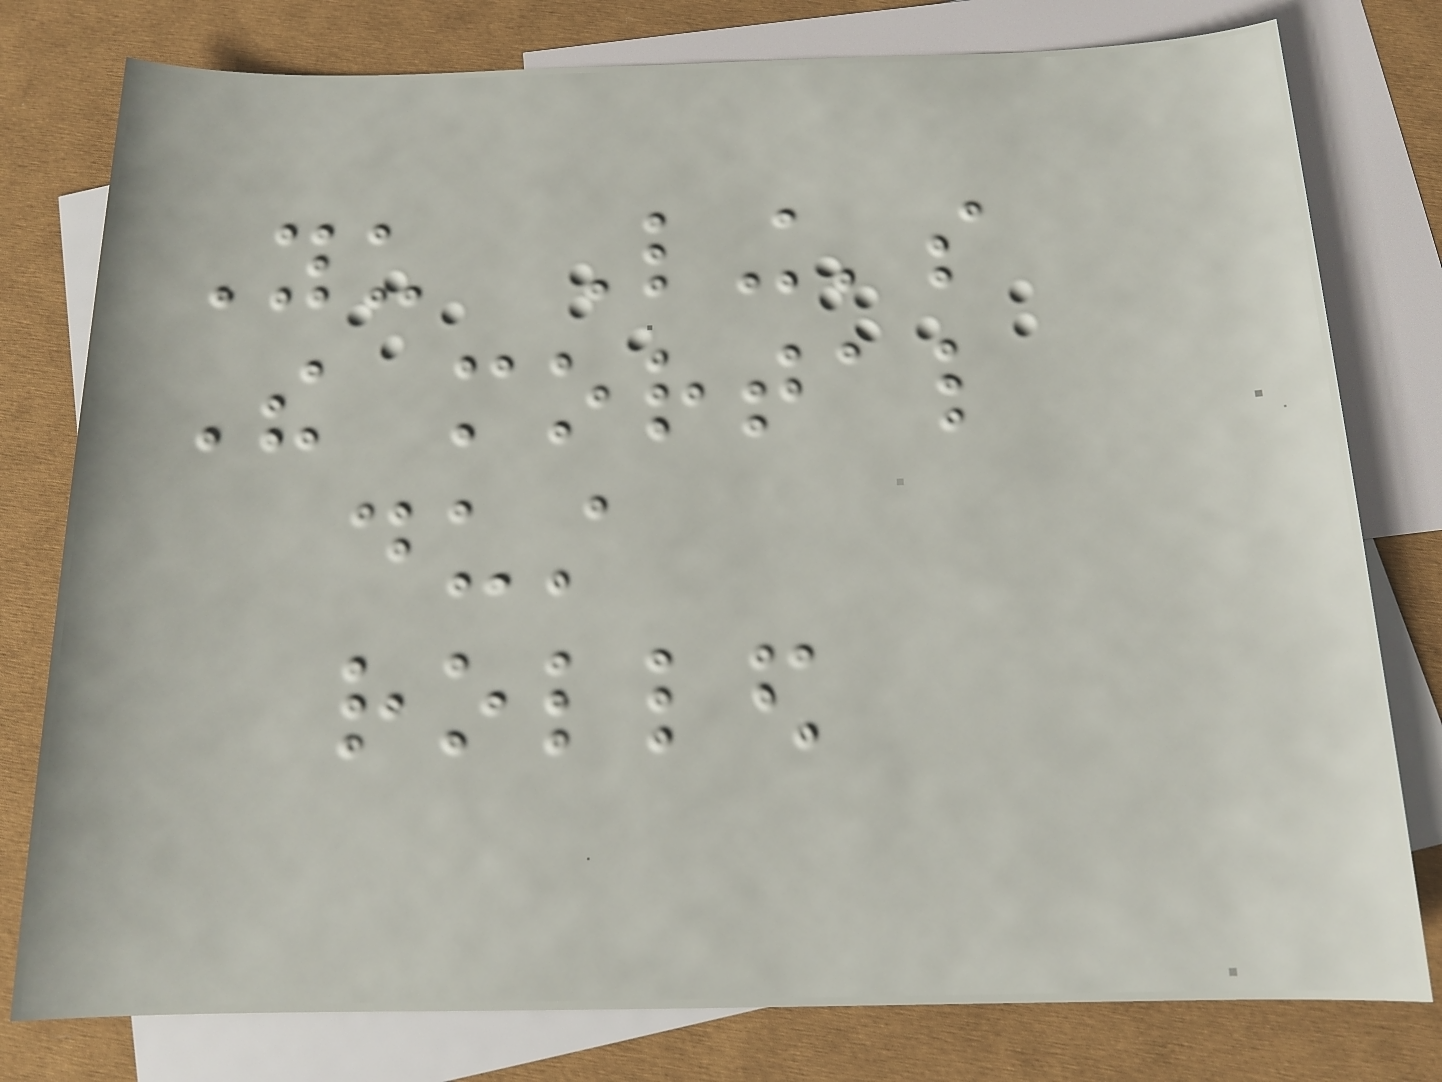Yu Ling's
The mortal
dust
rolled
